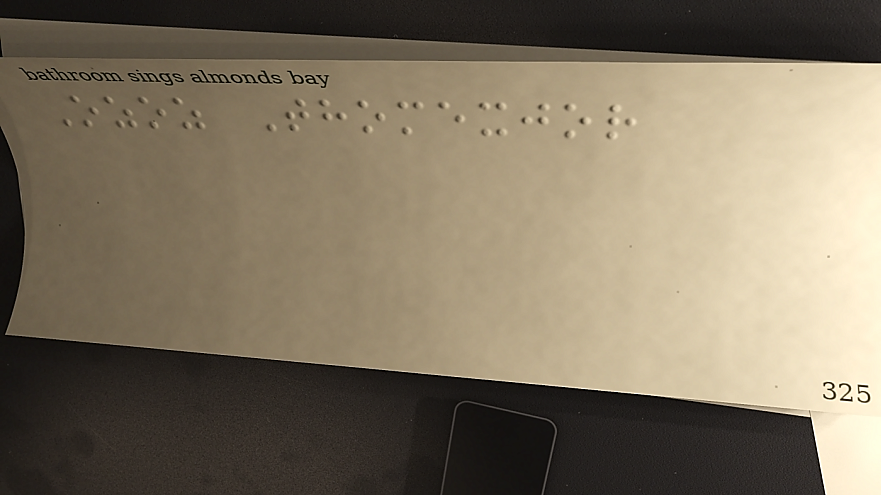Ozoz Thomexjor
